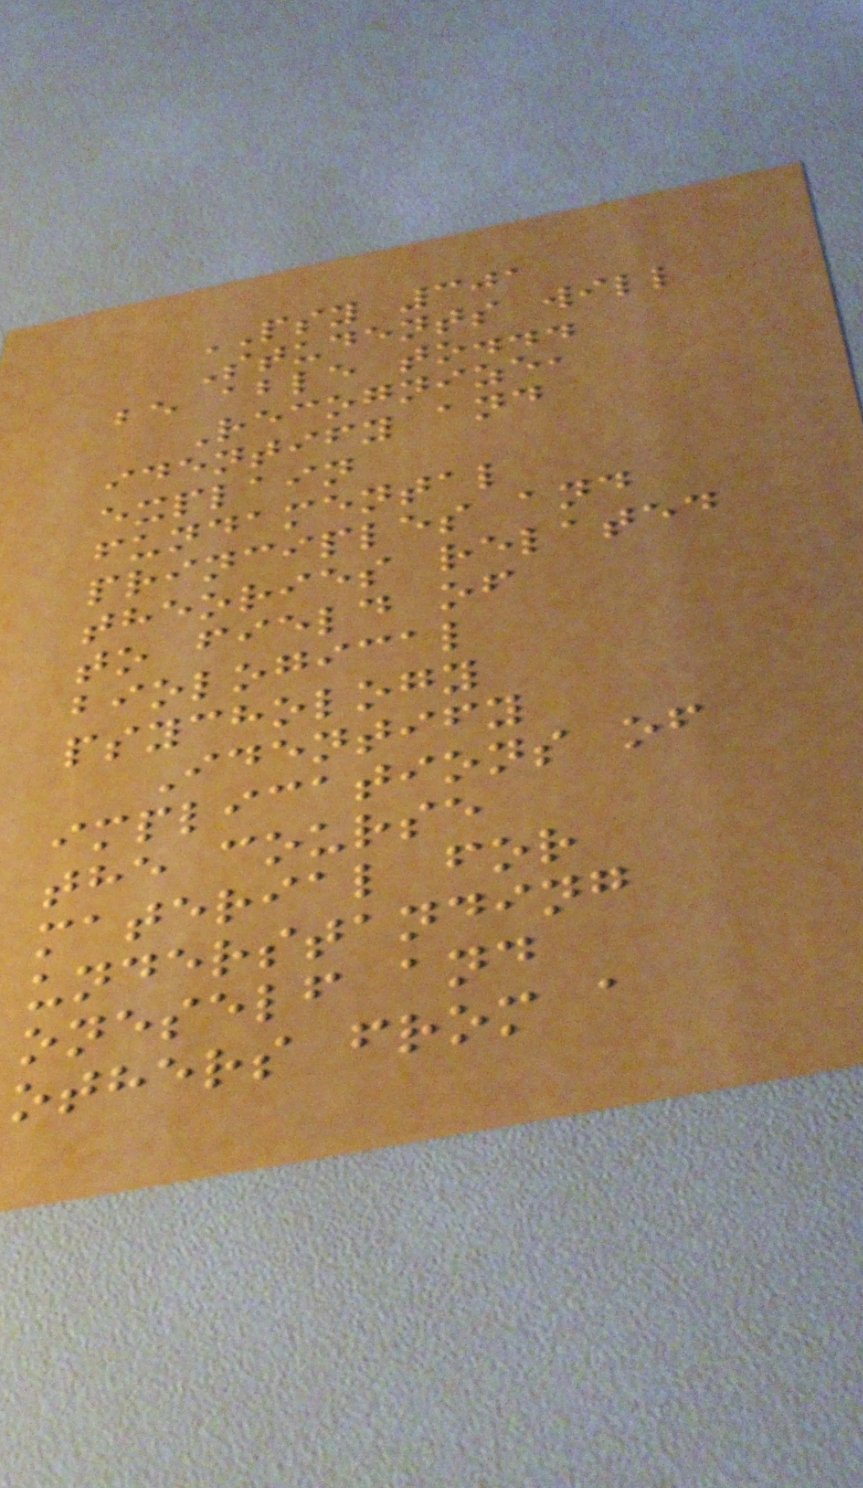PSY 301
Students will
be able to...
Recognize,
identify and
explain
fundamental
principles and
theories related
to field of
biological
psychology
Identify
implications of
the course
material for
understanding
oneself and
others from a
